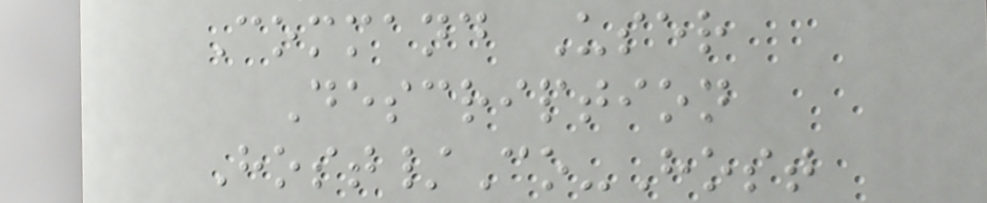Command User
Description
Host/Co-Host
